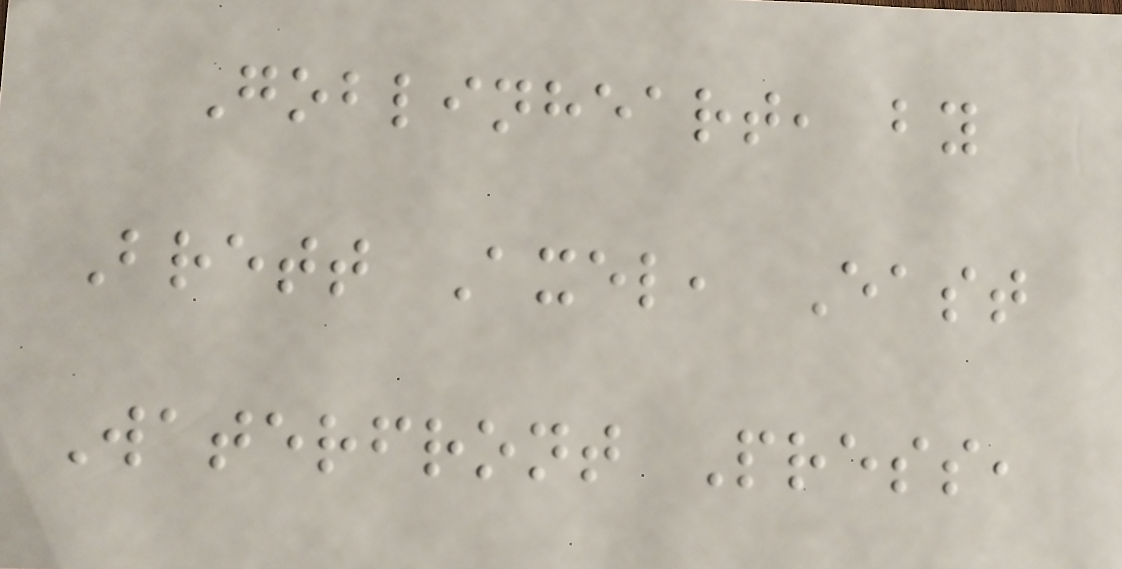Goblinheart, by
Brett Axel, East
Waterfront Press,
